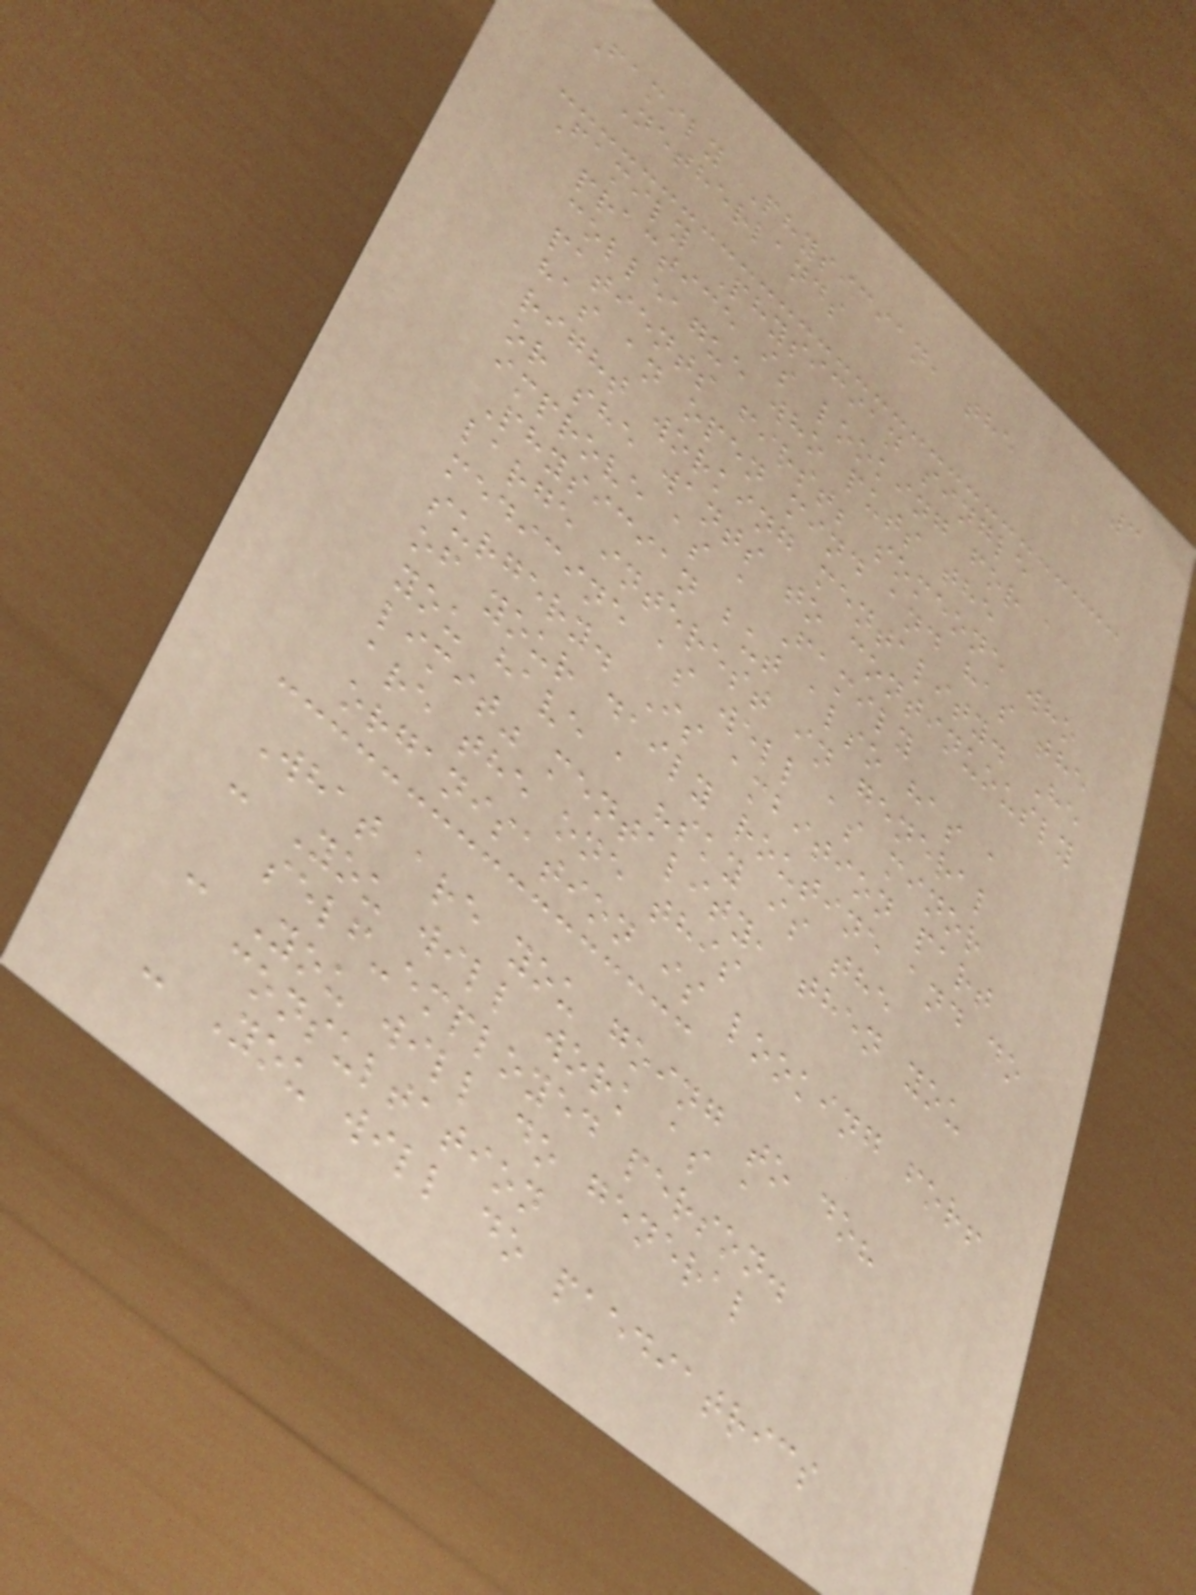3
Family Physician, the
Netherlands
Family Physician single
practice is looking for a
colleague who puts the
patients first; someone who
has an open mind and has the
right working mentality. He
or she wants to continuously
improve as a Family
Physician but also has a
large interest in general
medicine as well as minor
surgery. Is ambition part
of your daily routine and do
you have a "sky is the
limit" mentality, then you
are the one this
organisation is looking for!
What are you going to do?
- You will work as a
self-employed person.
- You will do general
consultation
- You will do paediatrics
